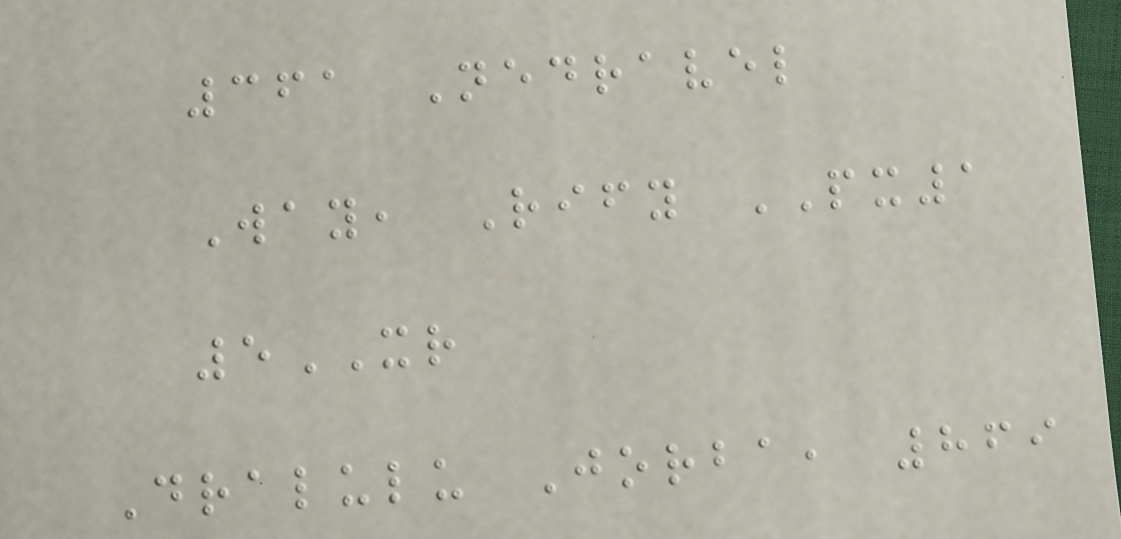361 Nedravel
Way, Rify PX1
5XR
Dralulu Jorba, 869
